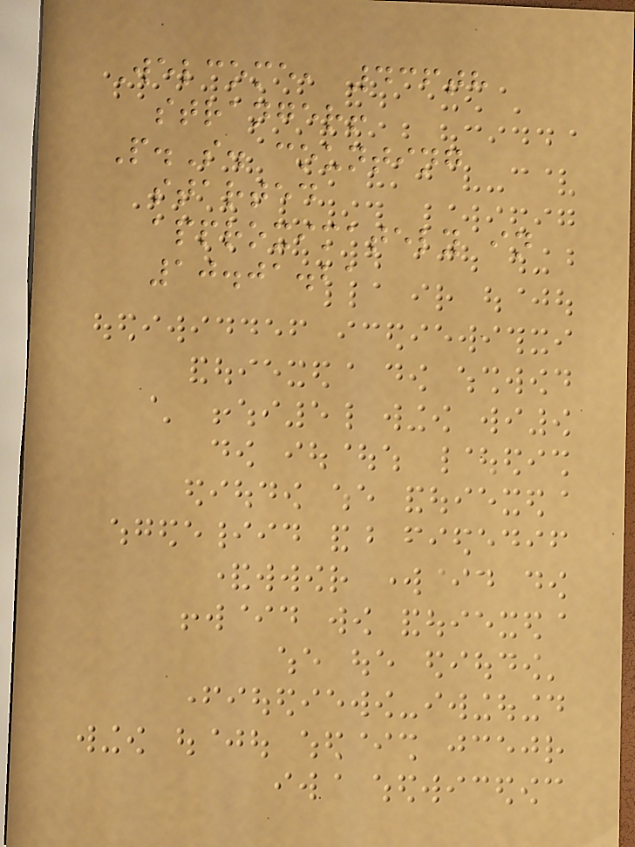Welcome, 436th
stranger!
P.S. counting
started
approximately in
10.01.21
